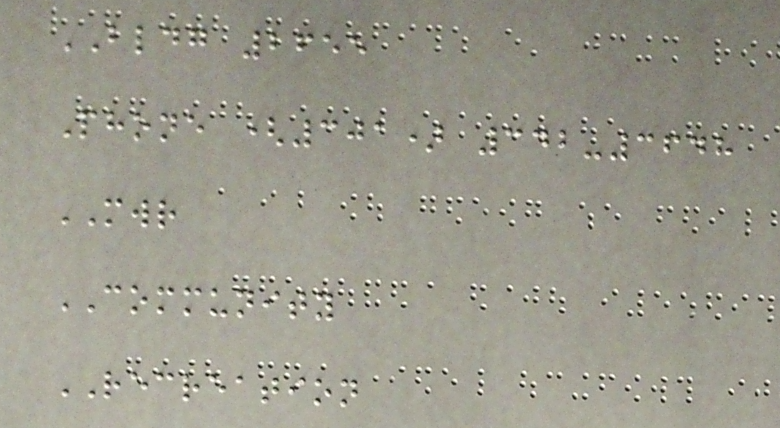BLDG 2655
Phone (301) 342-3648
MWR
COMMUNITY
RECREATION
